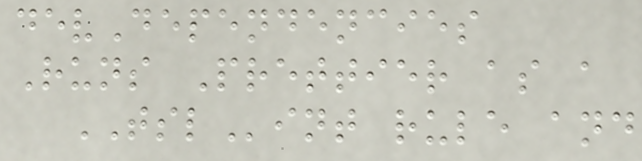devDependencies
Runs Prettier as a
TSLint rule and
